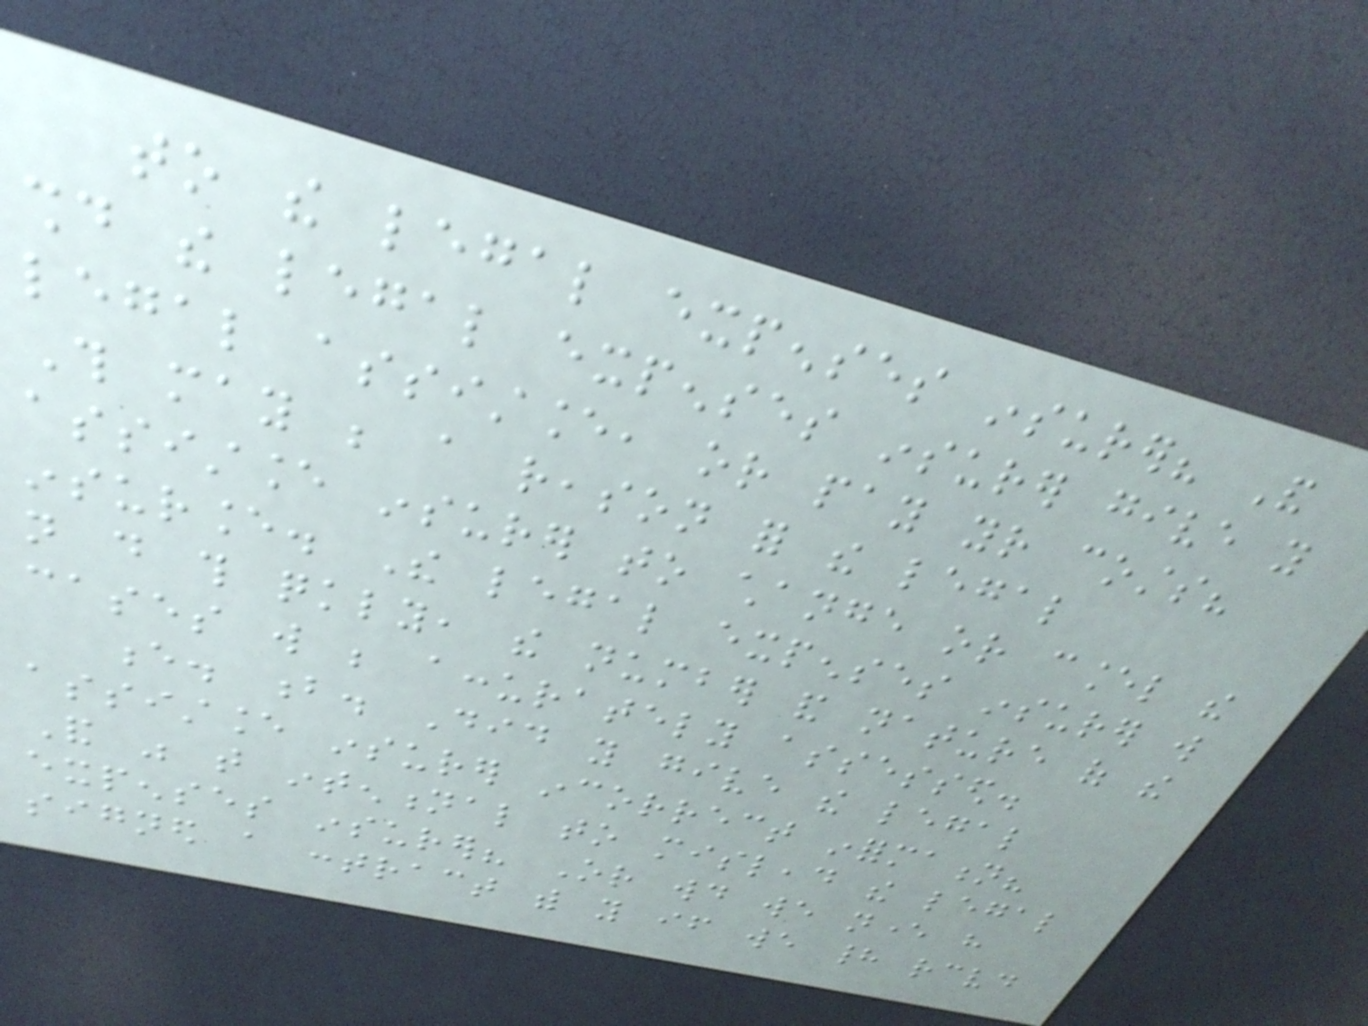to the legal expenses insurer? And
should the legal expenses insurer give you
legal assistance, or pay your costs?
This may be a reason for the legal
assistance insurer to change or cancel the
insurance. The legal expenses insurer will
not do this quickly, the number and nature of the
cases will be accurately assessed.
e. b. Did you give the legal
assistance insurer incorrect information?
And was that intentional to mislead the legal
expenses insurer? Or would we never have
signed a contract with you if we had received
